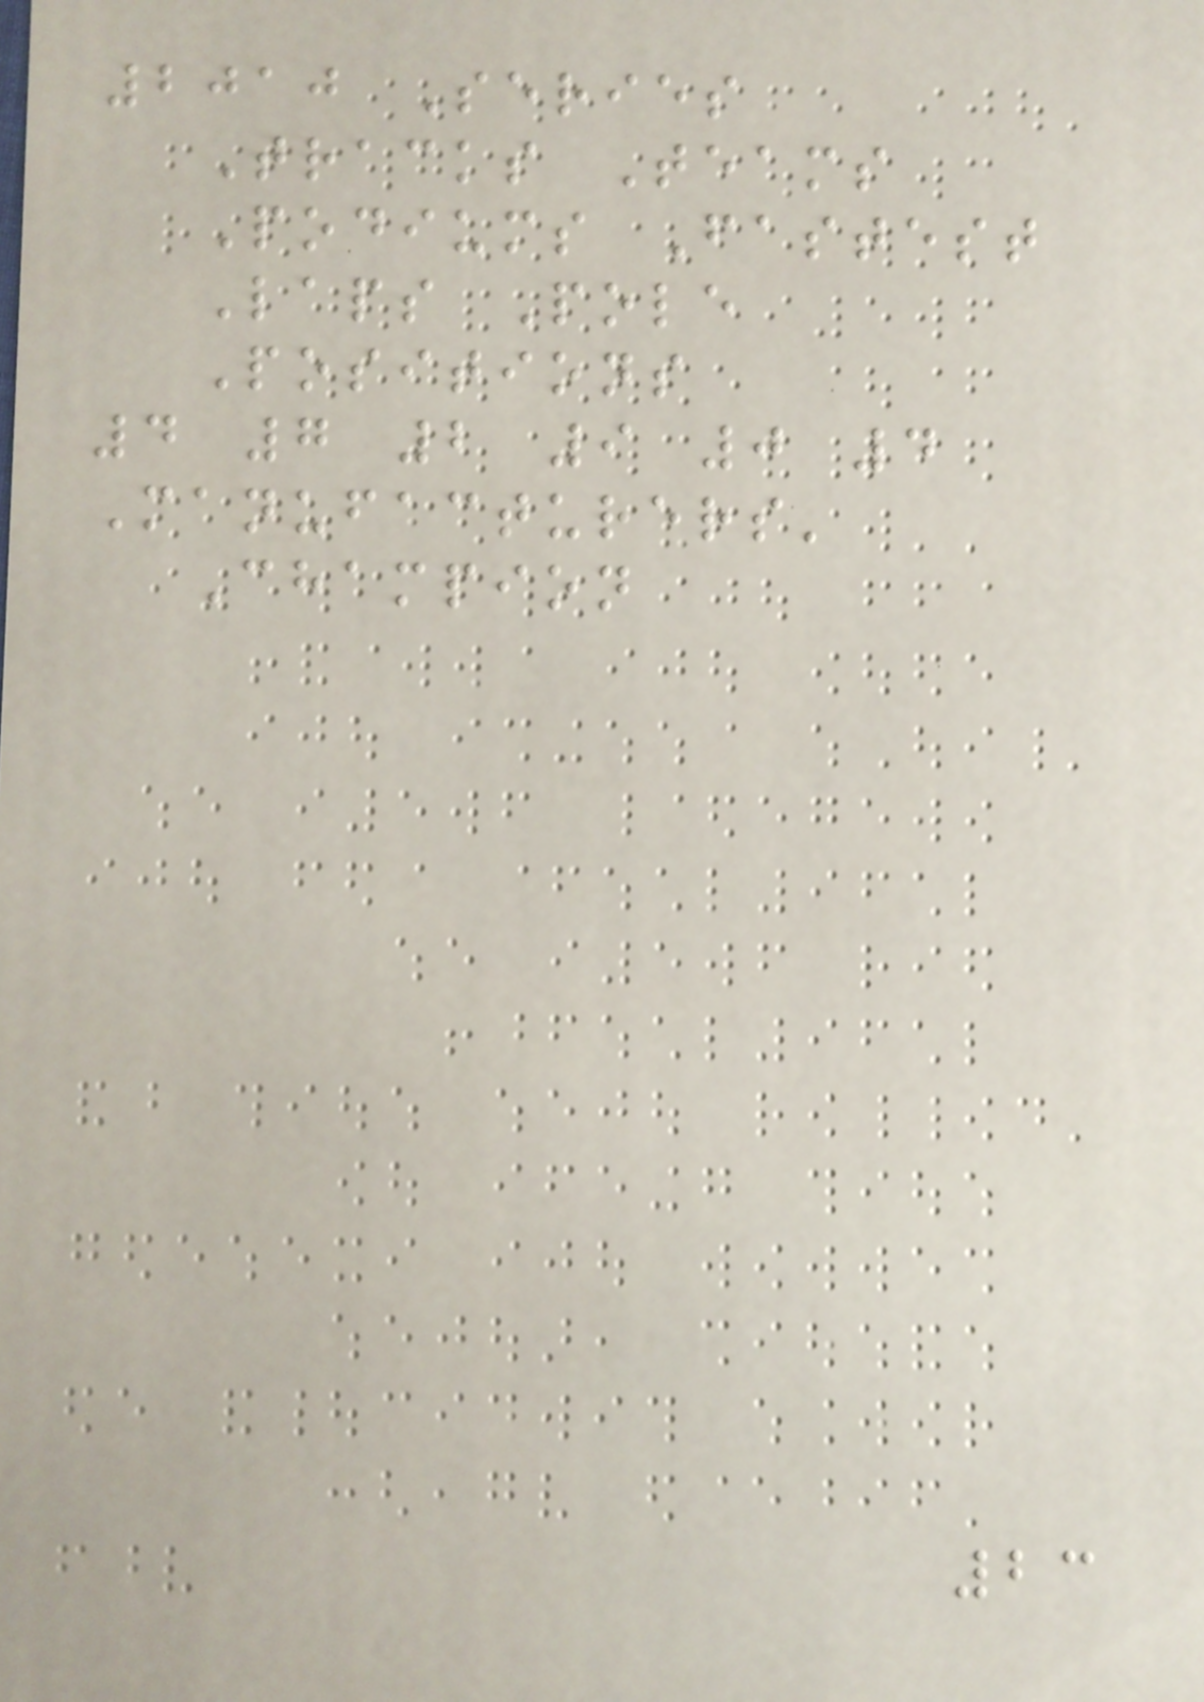2010 Series
Tracks Teams
Podiums Fastest
Laps Pole
Positions
4 7 2 9 0 4
Manufacturers'
Champion
23
